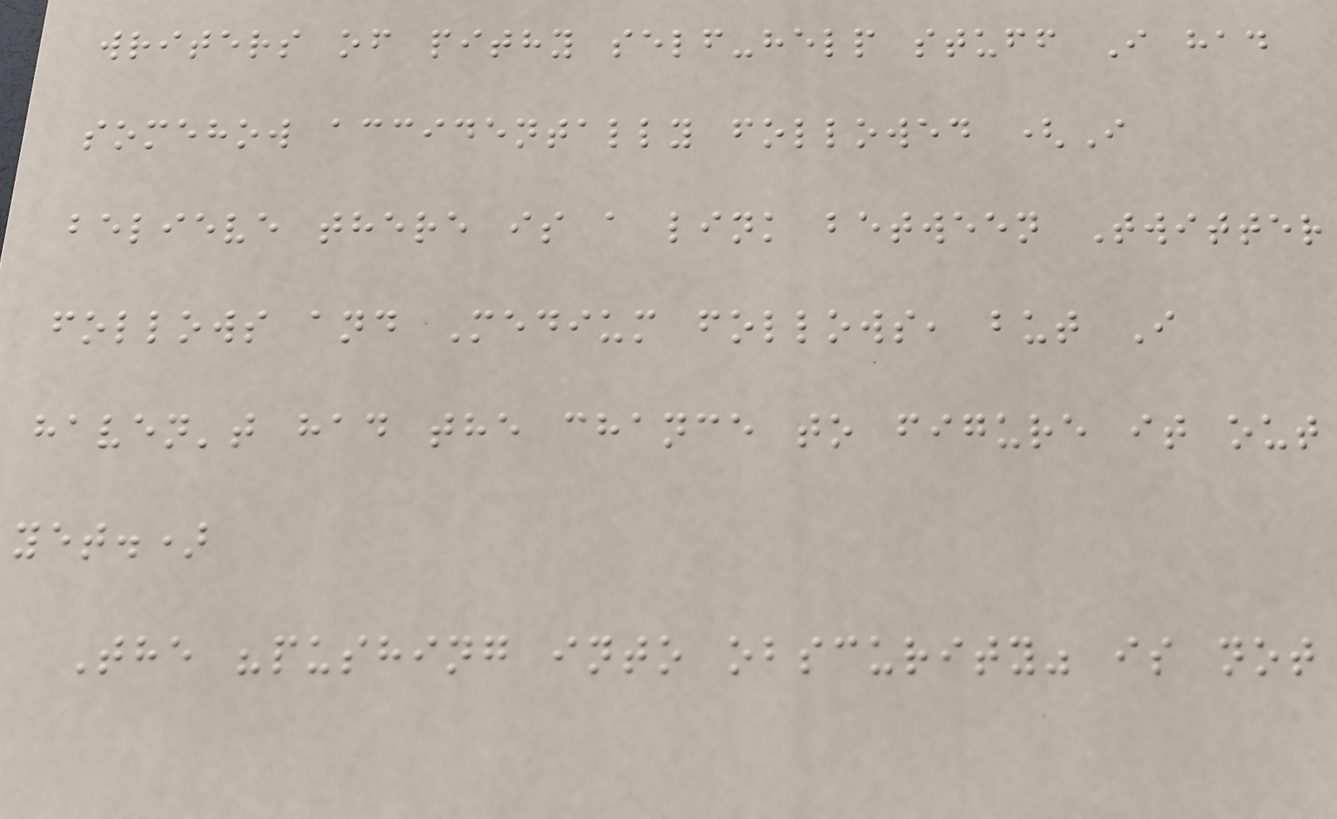writers of pithy self-help stuff I had
somehow accidentally followed (I
believe there is a link between Twitter
follows and Medium follows, but I
haven't had the chance to figure it out
yet.)
The "pushing into obscurity" is not
